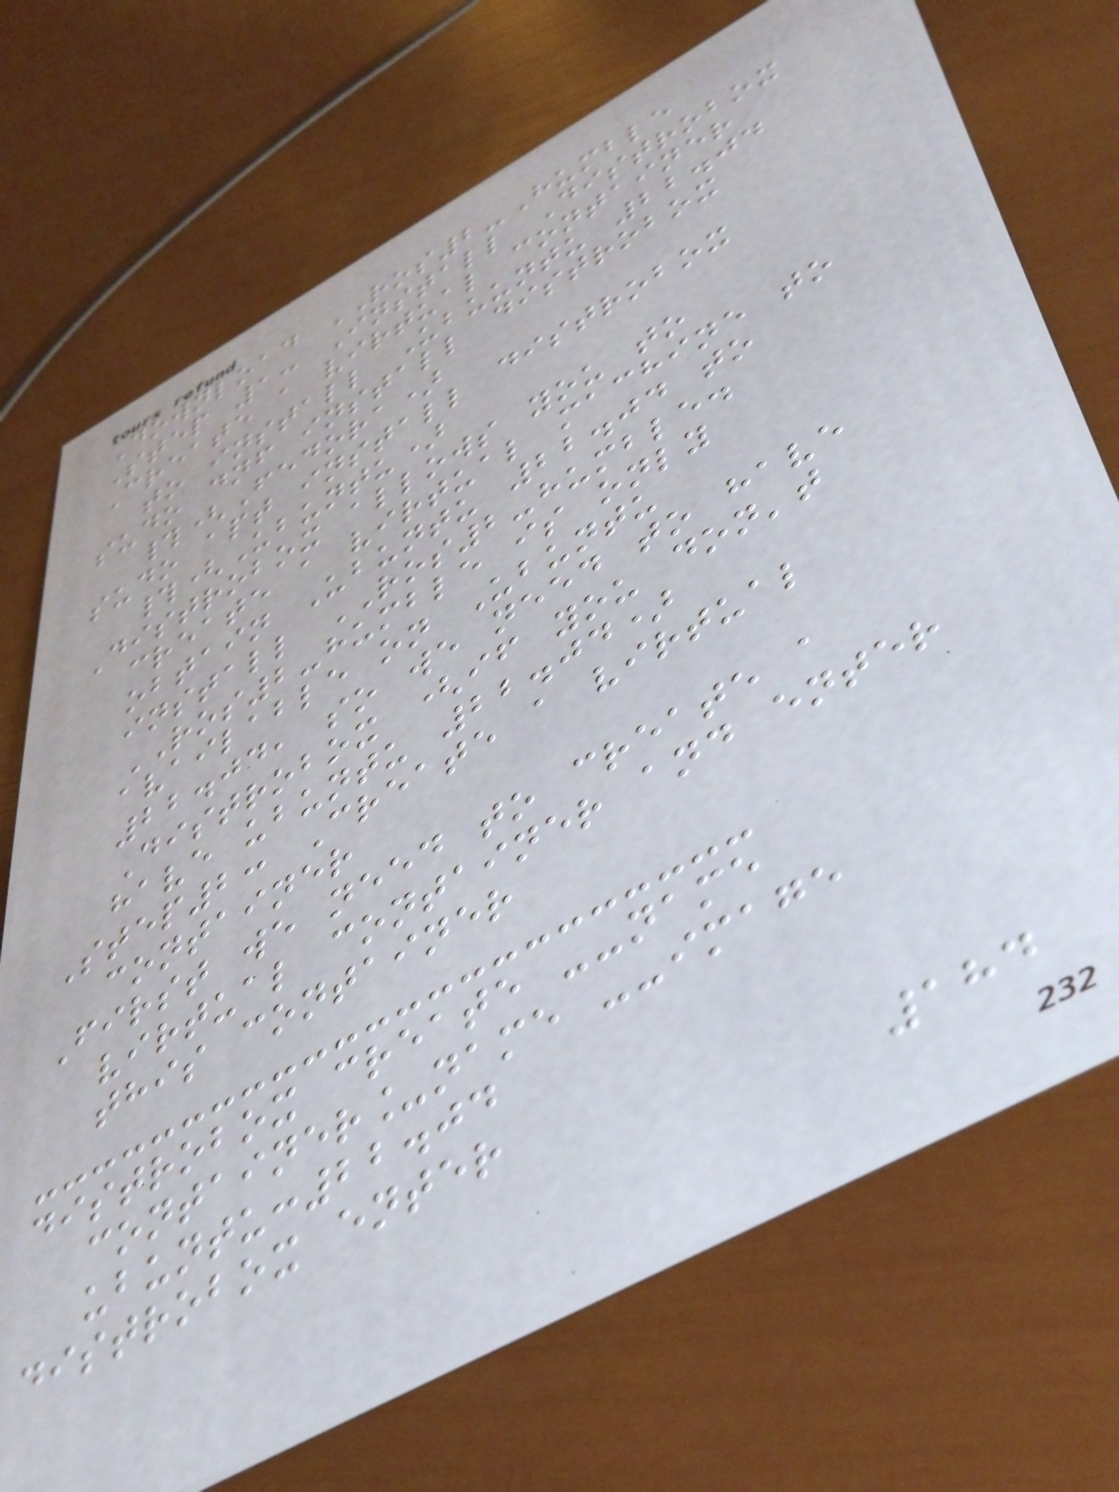Download ROS2-Humble
Step 1: Install Distrobox
Create a virtual container
to install Ubuuntu 22.04
sudo dnf install distrobox
#(Fedora)
sudo apt install distrobox
#(Ubuntu)
Distrobox allows you to
create a virtual machine to
obtain Ubuntu 22.04 to
install ROS2-humble.
ROS2-humble is only
available on Ubuntu
22.04, so we need to have
Distrobox (if you don't
have ubuntu 22.04)
Step2: Create a virtual
container
First we need to create a
virtual container and enter
this container
distrobox create --name
container_name --image
ubuntu:22.04
distrobox enter
184
